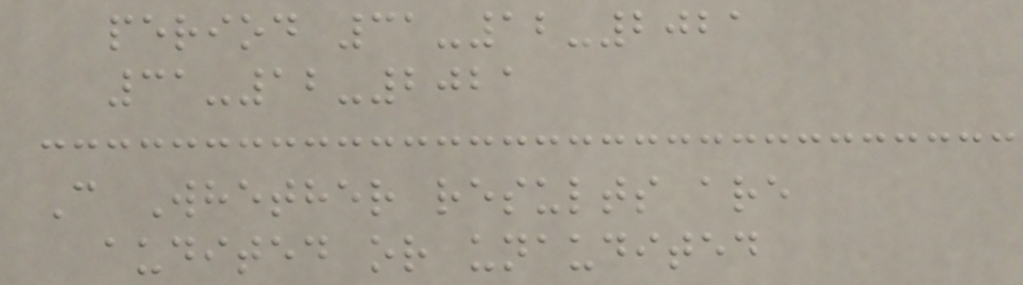period 31-12-2021
31-12-2021
C Whether results are
audited or unaudited
